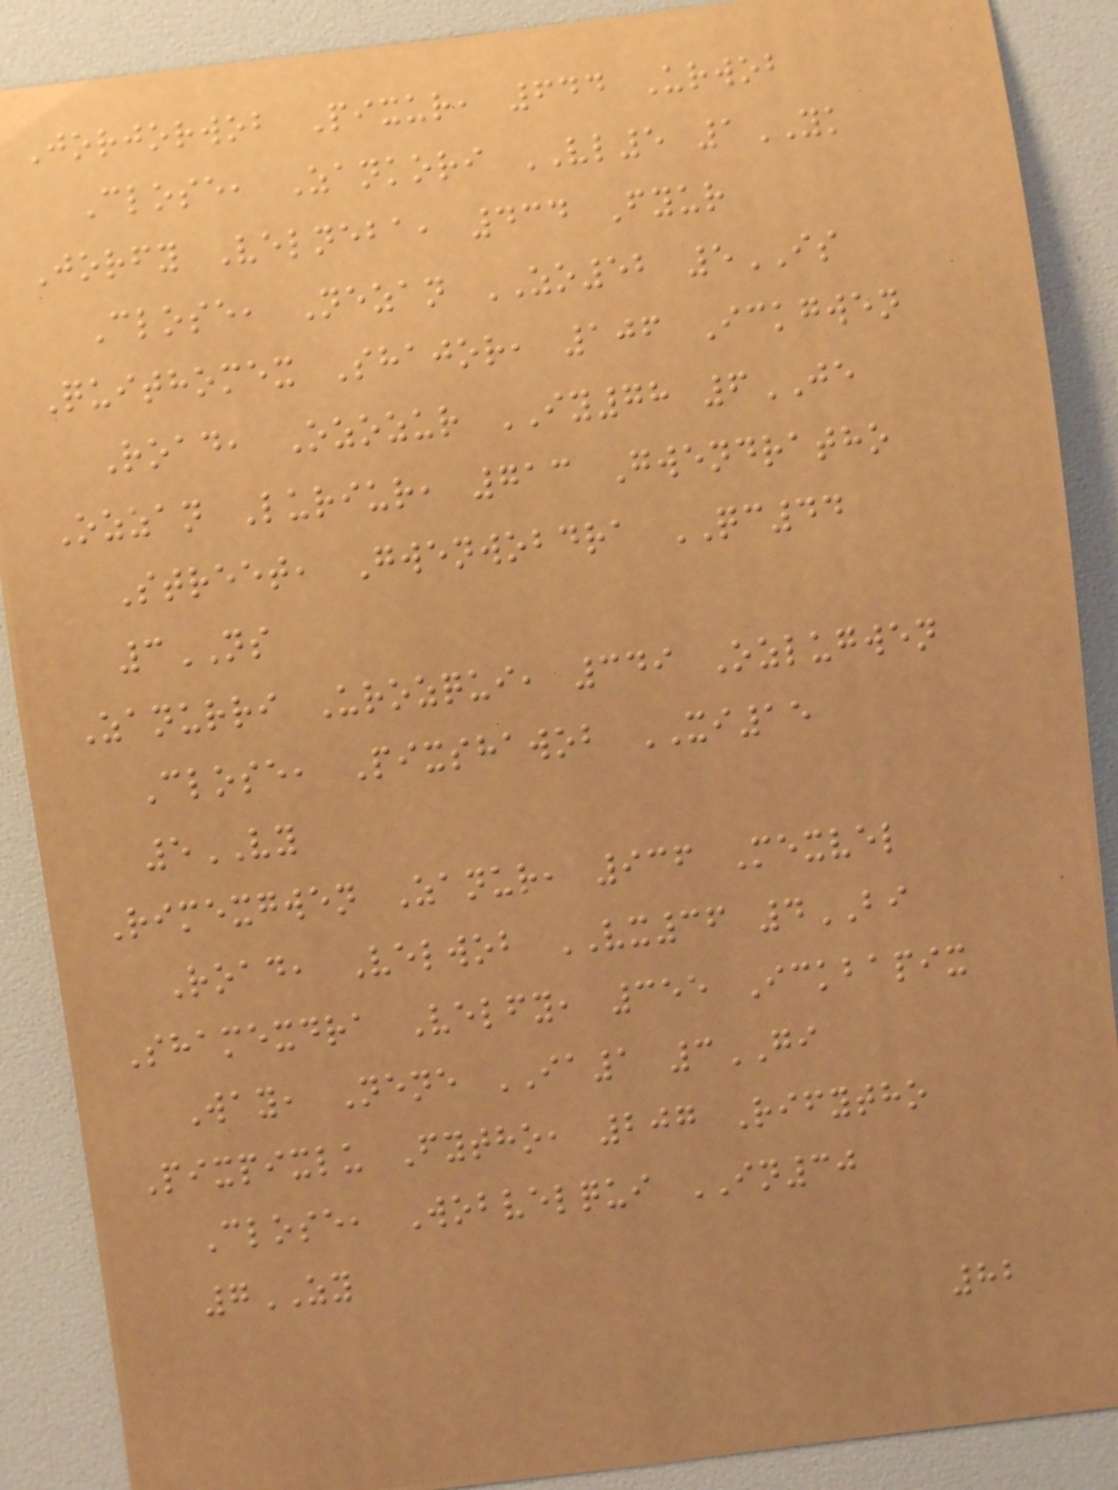Jorjorwob Pixur, 644 Urwob
Close, Zankori VL5 1YK
Jorfy Velneba, 434 Fyur
Close, Nezan ZO52 5IS
Quithomex Shajor, 106 Ickgwen
Road, Ozozur IY78 6JE
Ozzan Luriur, 713 Gwendratho
Street, Gwenwobdra QC44
3NS
Zanurri Urozqui, 349 Ozlugwen
Close, Pixshawob XI15
5VY
Rimexgwen Zanur, 936 Mexvel
Road, Velwob VX36 4BI
Shamexdra Velfy, 355 Ickbapix
Way, Nene IA1 3GI
Pixpixlu Fytho, 207 Rifytho
Close, Wobvelqui IN30
7ZY
82
